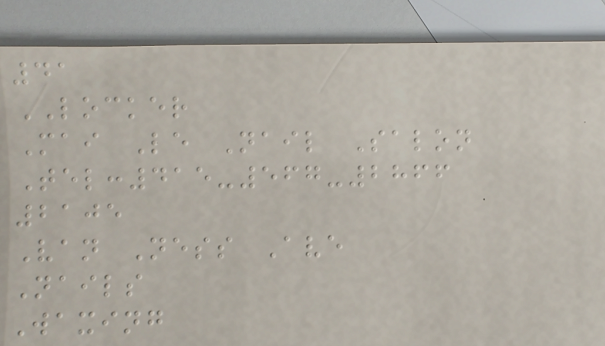41
LOCKER
Mai Le Nail Salon
Tel:415-567-2866
2105
Van Ness Ave
Nails
Waxing
